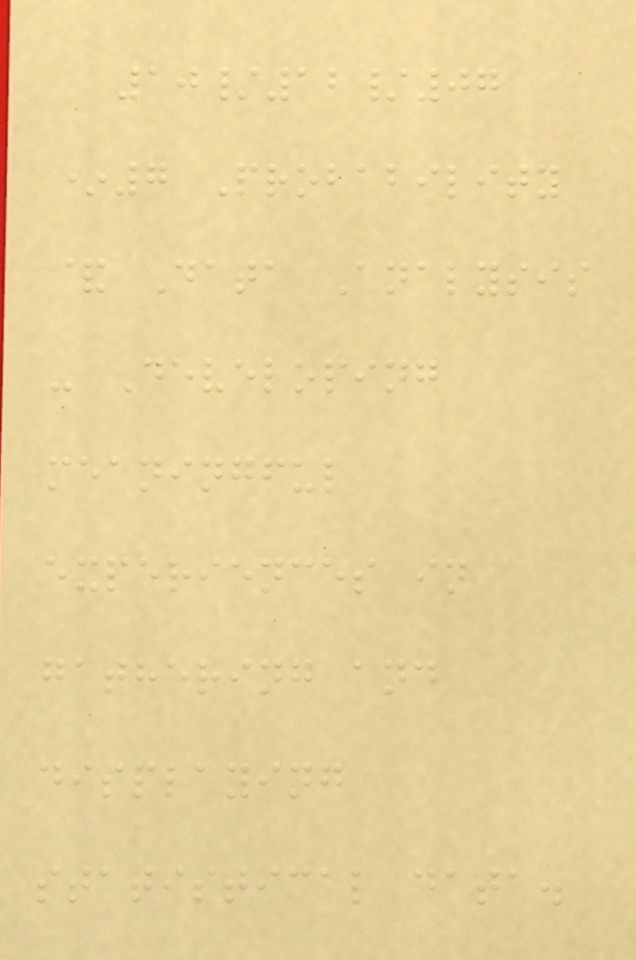10/12/07
*7 Probability
& Data Analysis
- Developing
meaningful
experiences in
gathering and
displaying
statistical data.
